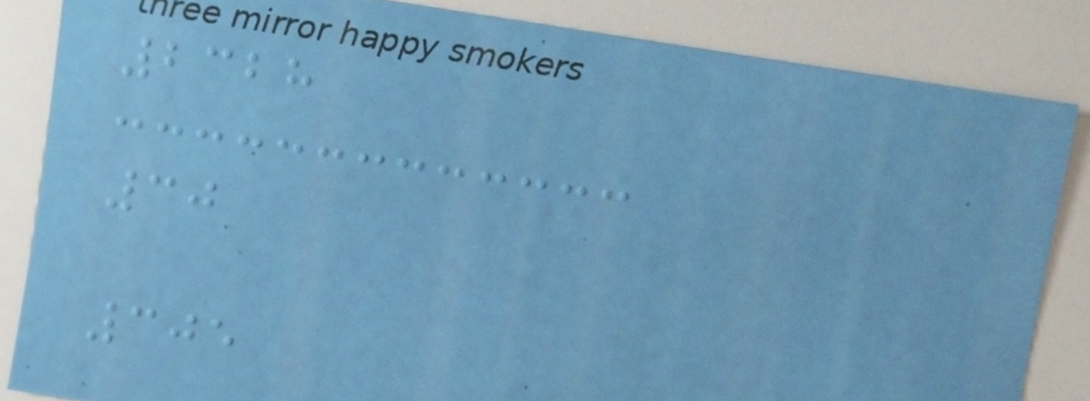2328
30
305
